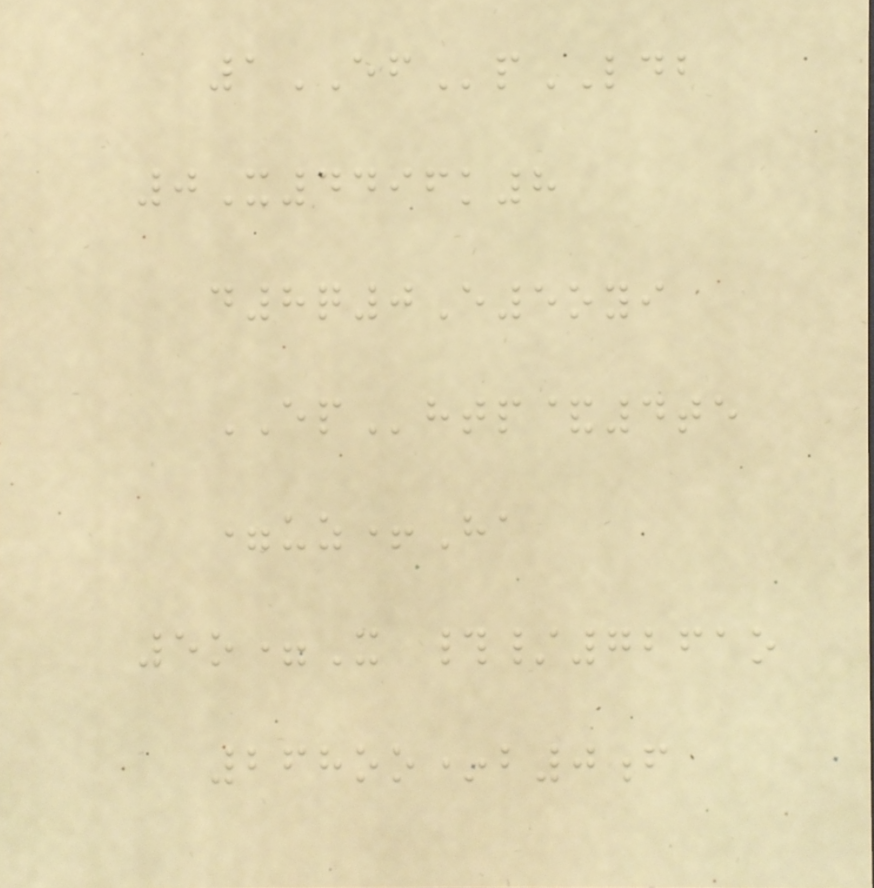1EFpLDB
0X4496k8
d8q0E5oyi
EPhtp&4te
=uz+Ha
5o=X #/7261o
268oo*b0f
